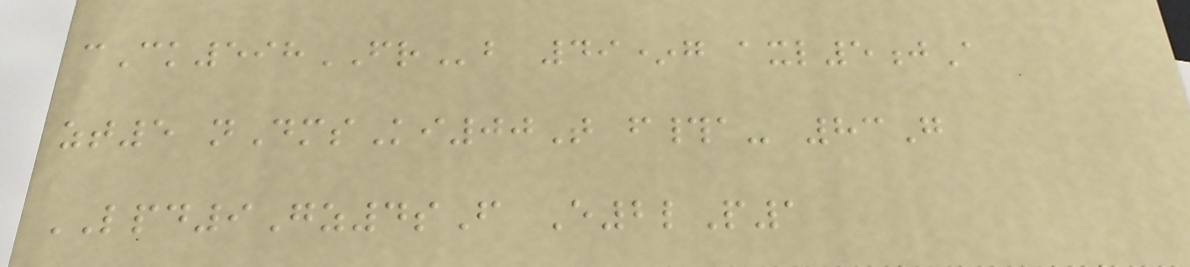cCk598FRb 49*g axl5jA
zt5 nDmsKi00T f#a- 83G
LPD9Gz4sF E2lP1
